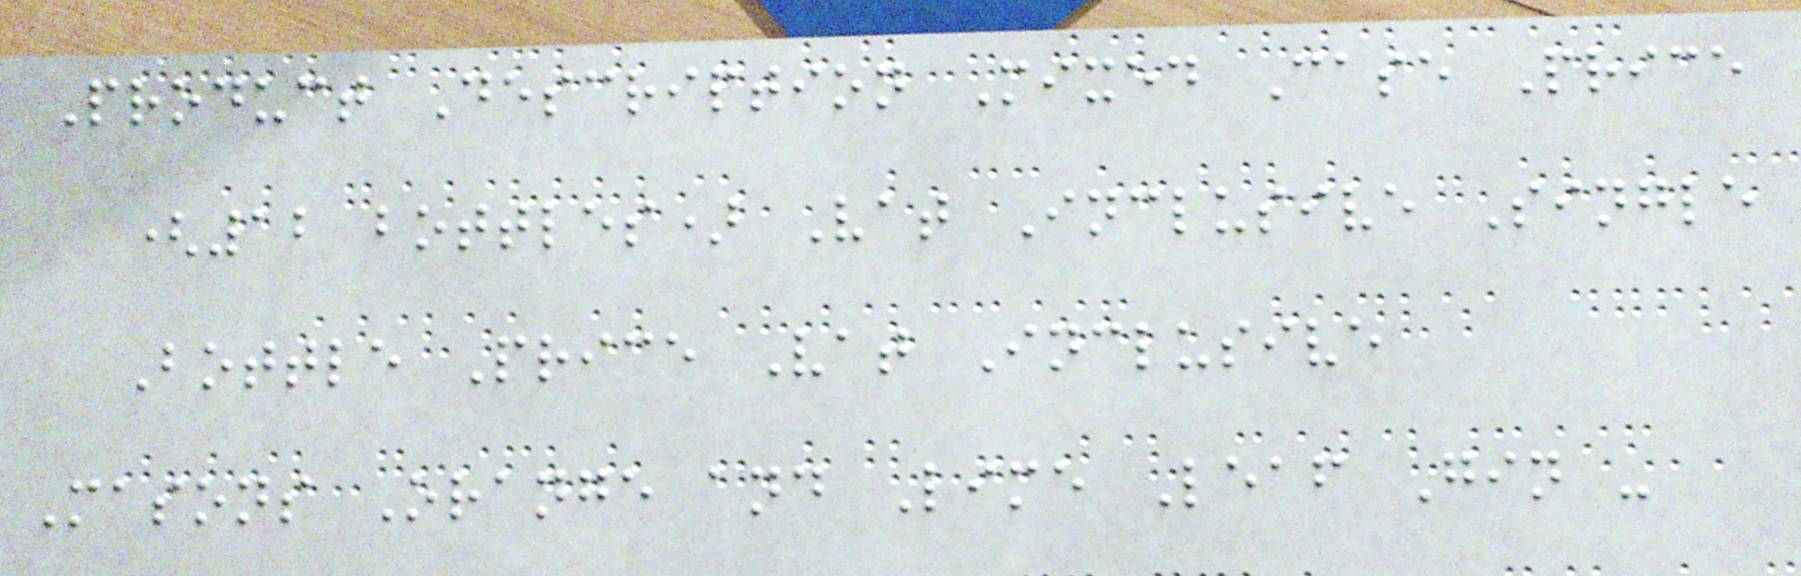Product Description Mixed Case Price
(12 bottles) Vat Inclusive Single
Bottle Price Vat Inclusive
Masons Orange and Lime Leaf Gin -
